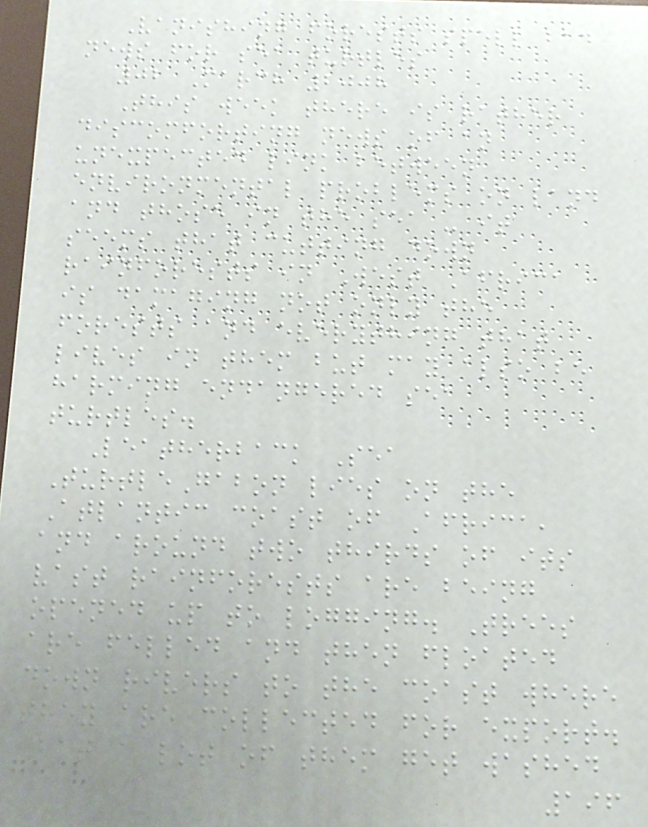Vanishing forests spell bad
news for sea turtles
02 March 2008
This week there is rather
discomforting news of an
unexpected link between
environmental problems on land
and those in the sea - it
seems that cutting down
rainforests in West Africa
is damaging not only the
forests and everything that
lives in them but may also be
harming endangered sea
turtles.
Leatherback Sea
TurtleGabon lies on the
Atlantic coast of Africa,
and around two thirds of its
vast rainforests are being
opened up to logging. Trees
are felled and then floated
down rivers to the coast where
they are collected for export.
But a lot of them get washed
196
